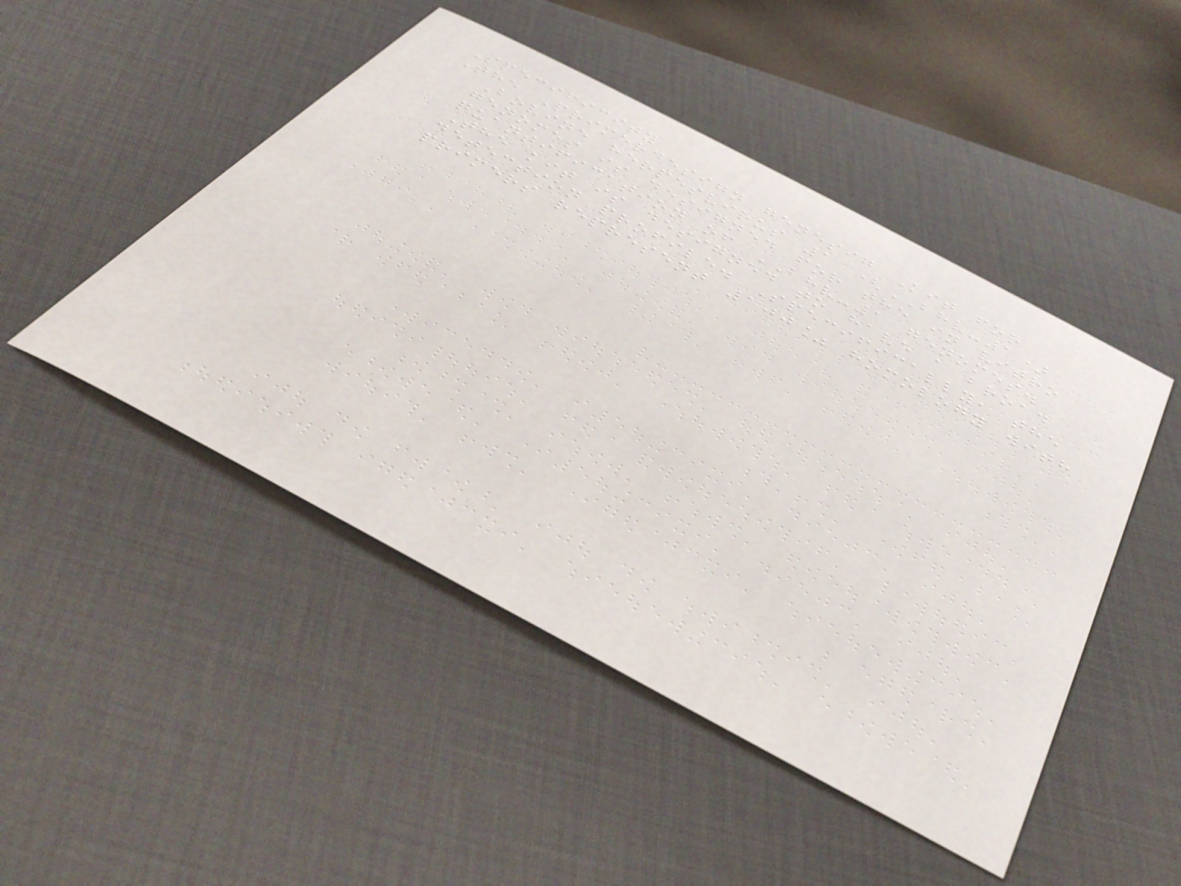Specificity
The Primerdesign genesig Kit for
Bovine herpesvirus 1 (BHV-1)
genomes is designed for the in vitro
quantification of BHV-1 genomes.
The kit is designed to have a broad
detection profile. Specifically, the
primers represent 100% homology with
